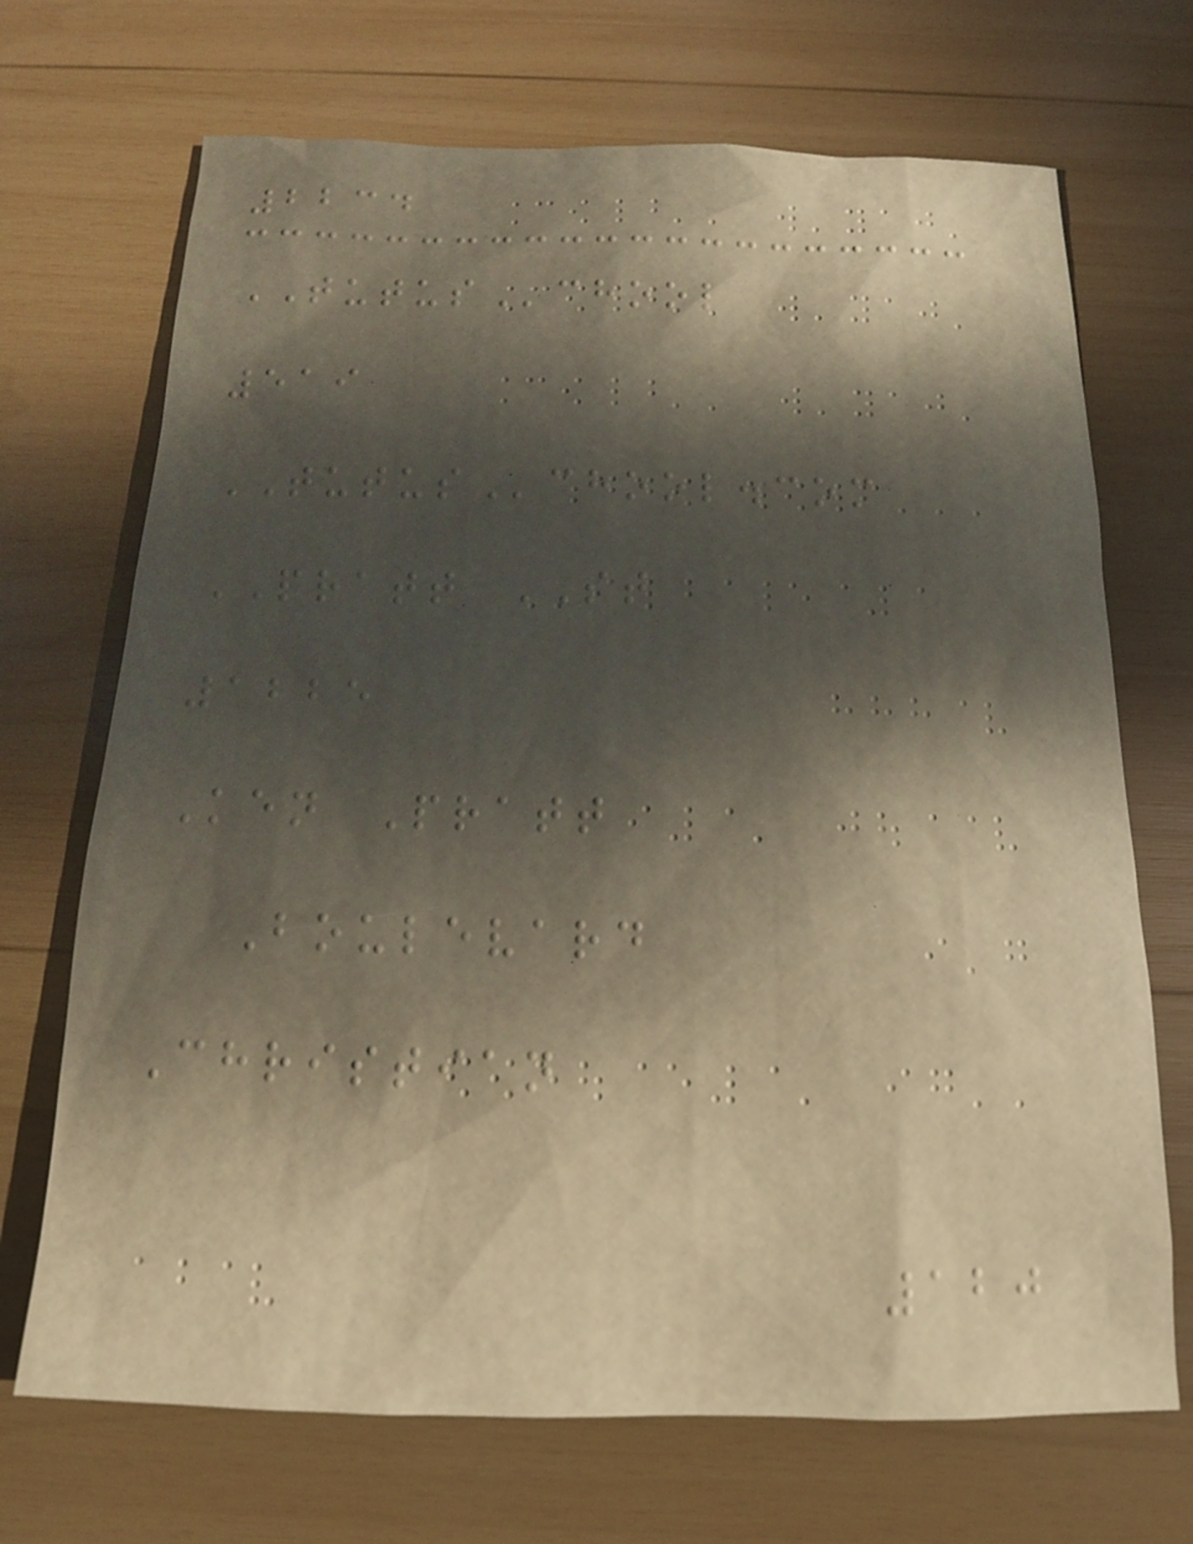2234
TUTUSchool
519
TUTUSchool.com
PRATT ST
1225
Ken Pratt
Boulevard
Christian
120
